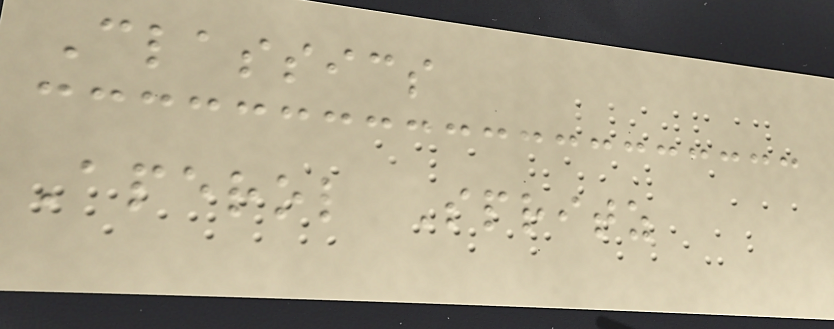Classics
Aperol Spritz
